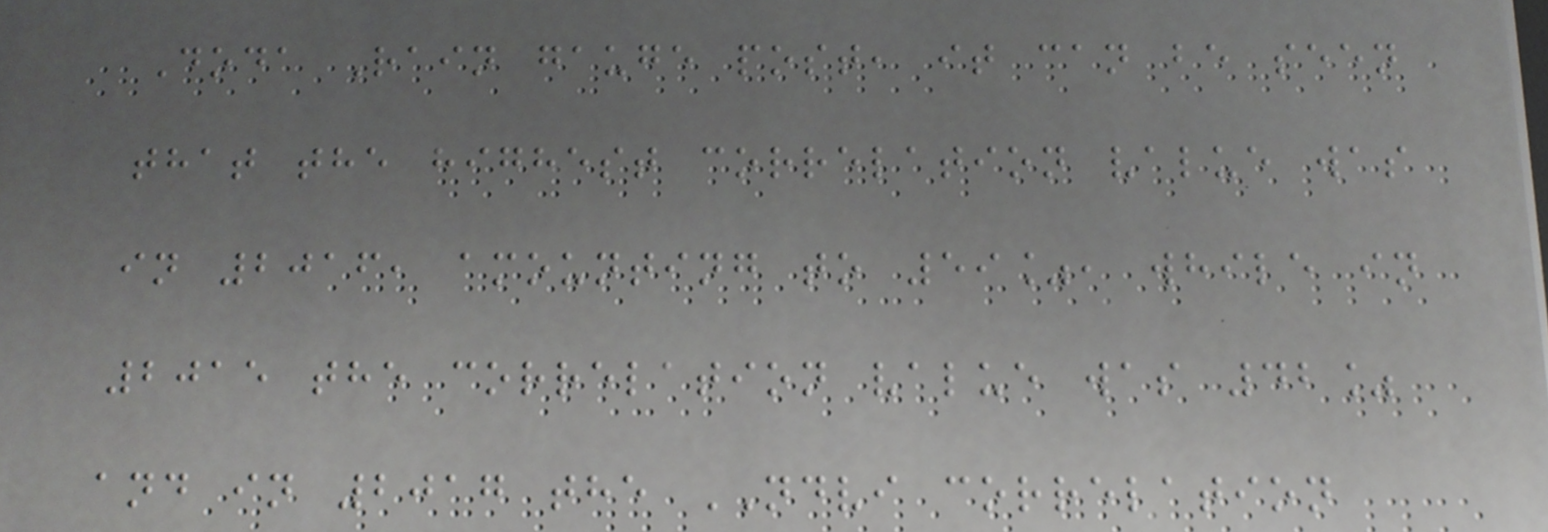Doda Rain gauge post, it can be seen
that the highest correlation value was
in 2016, amounting to 59%, while in
2015 the correlation value was 42%
and in 2017 the NDVI correlation
